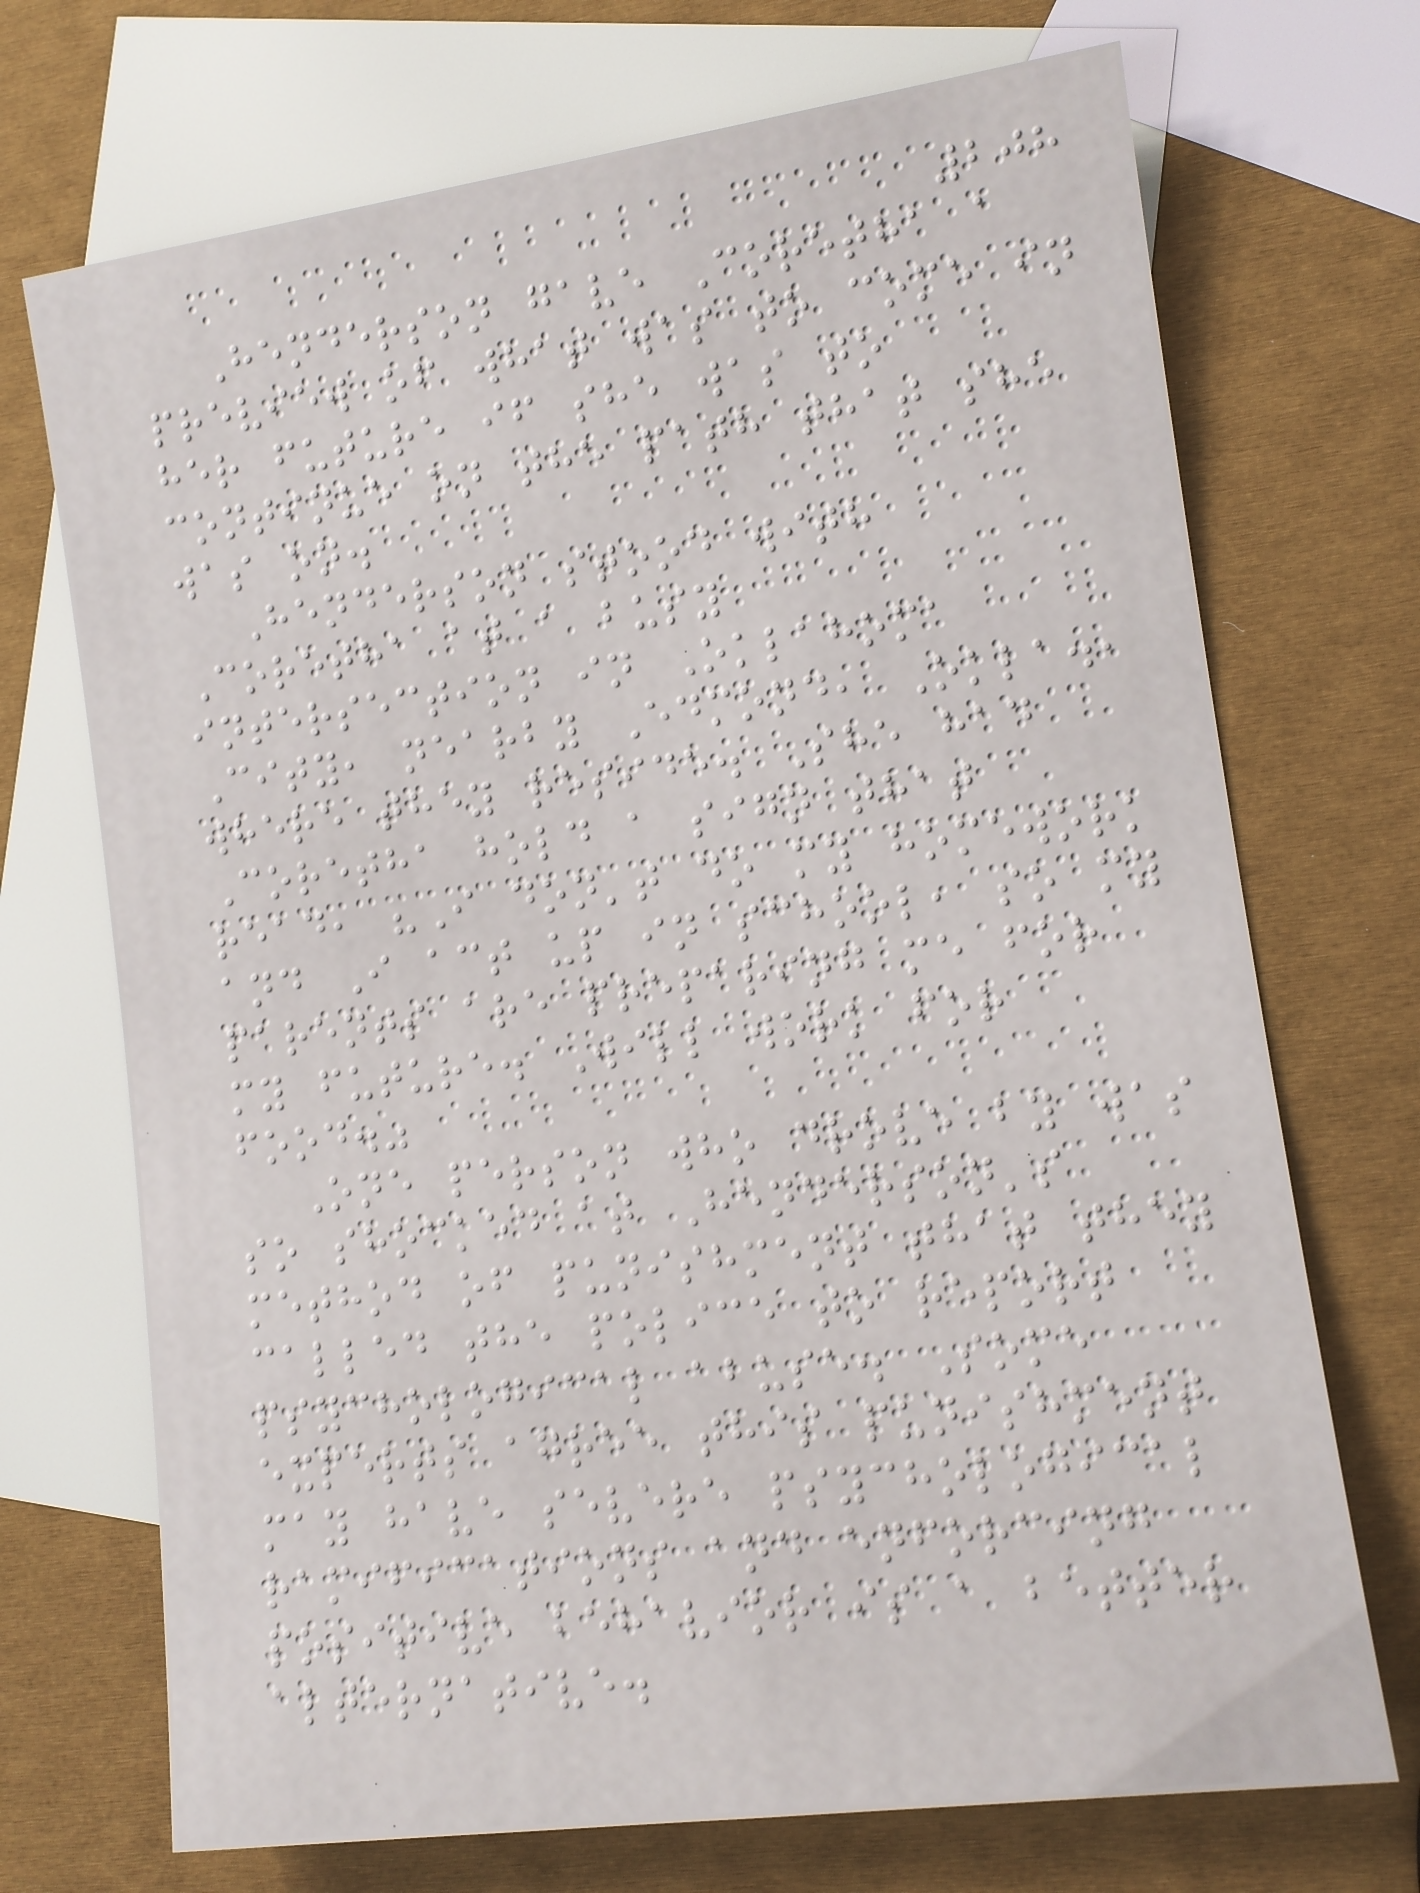208
Henderson gave Coretha a
preview of what was to come in
her future if she was to
continue on the path that she
was on.
Henderson stood with
Coretha at a busy
intersection in Oklahoma
City, nearby Edmond, Okla.,
where they reside. She had
Coretha hold a sign that
read, "I don't do my homework
and I act up in school, so my
parents are preparing me for
my future. Will work for
food."
One person who drove by was
so shocked at Henderson's
method of punishment that they
called the police to report
psychological abuse. Some
experts agree this punishment
may have severe psychological
ramifications and enforcing
positive behavior is a better
alternative.
